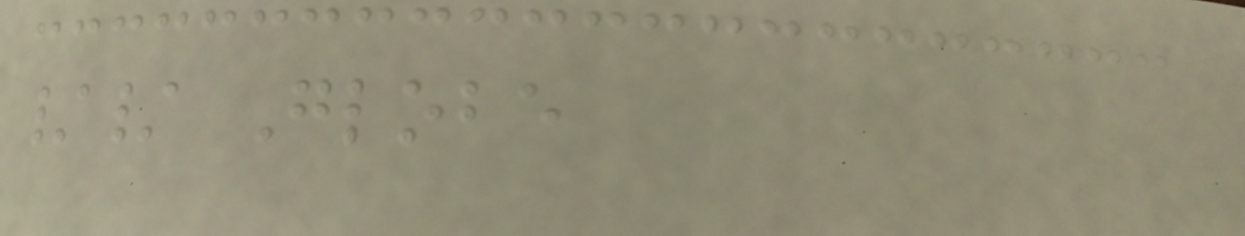// Globe
